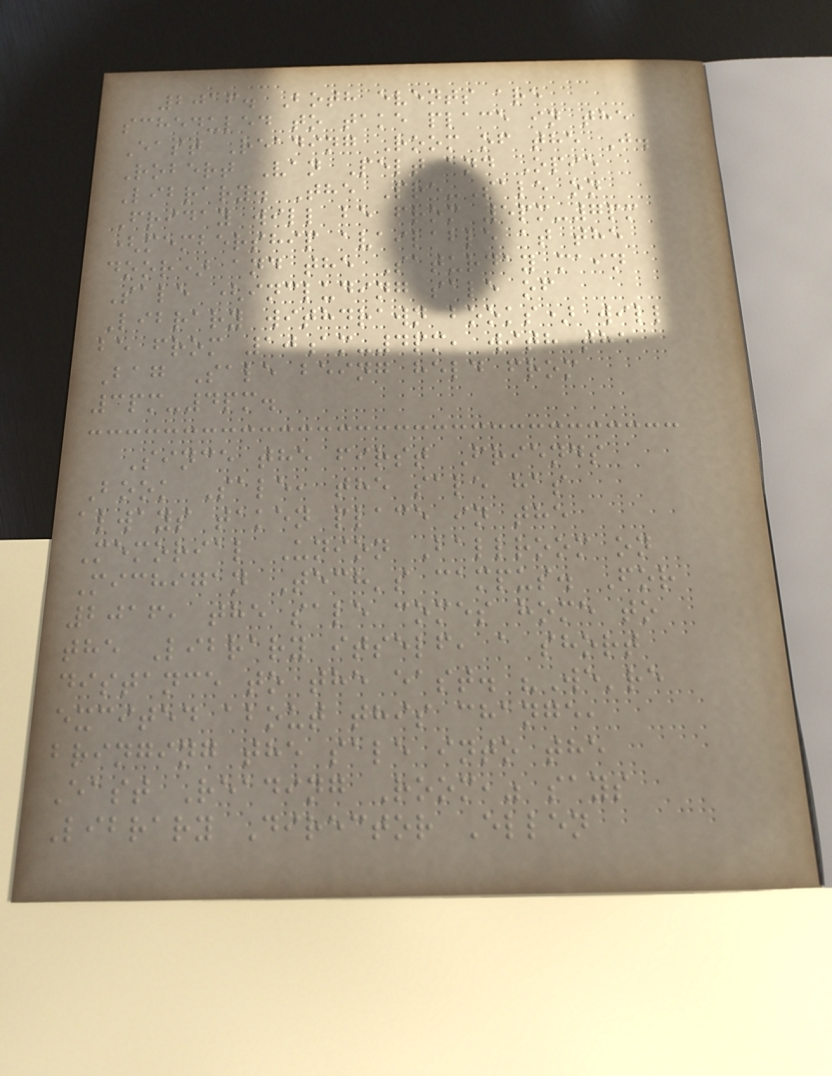2016. Both events are
scheduled to take place in the
East Reading Room of the J.
Robert Van Pelt and Opie
Library. The Pre-Sale on
Friday will be from 5pm-7pm
(membership available at the
door) and the Saturday main
Sale (including sale of
Library withdrawn books) will
be from 10am-4pm, with the
Bag Sale being held from
3pm-4pm.
Since the first Friends
Book Sale, the sale has
always taken place in the
Memorial Union Ballroom on
Michigan Tech's campus. For
2016, the sale comes home to
the Library itself, a short
distance to the east. "We're
excited about this change,
bringing the sale into the
East Reading Room," says
Library Director Ellen
